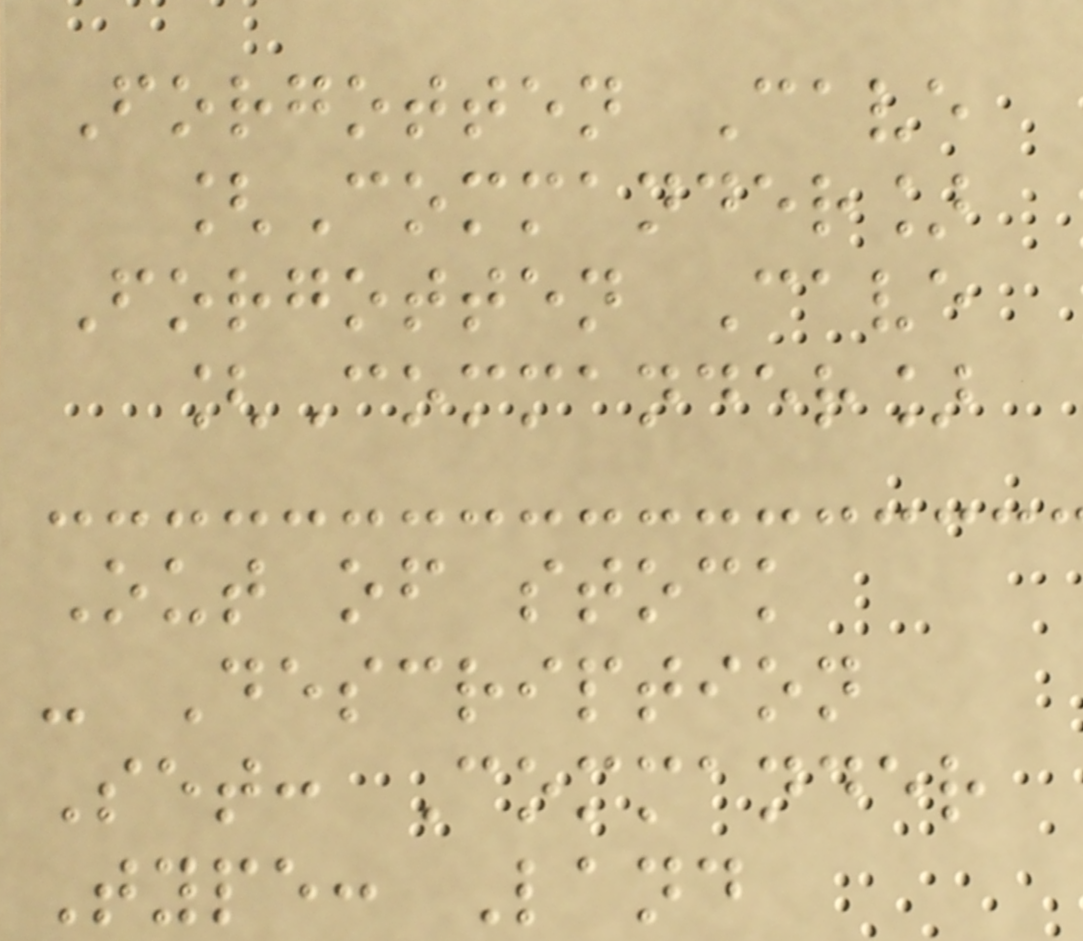Forgotten Cave
[Commander]
Forgotten Cave
[Commander]
Out of stock
- Description
Set: Commander
Type: Land
